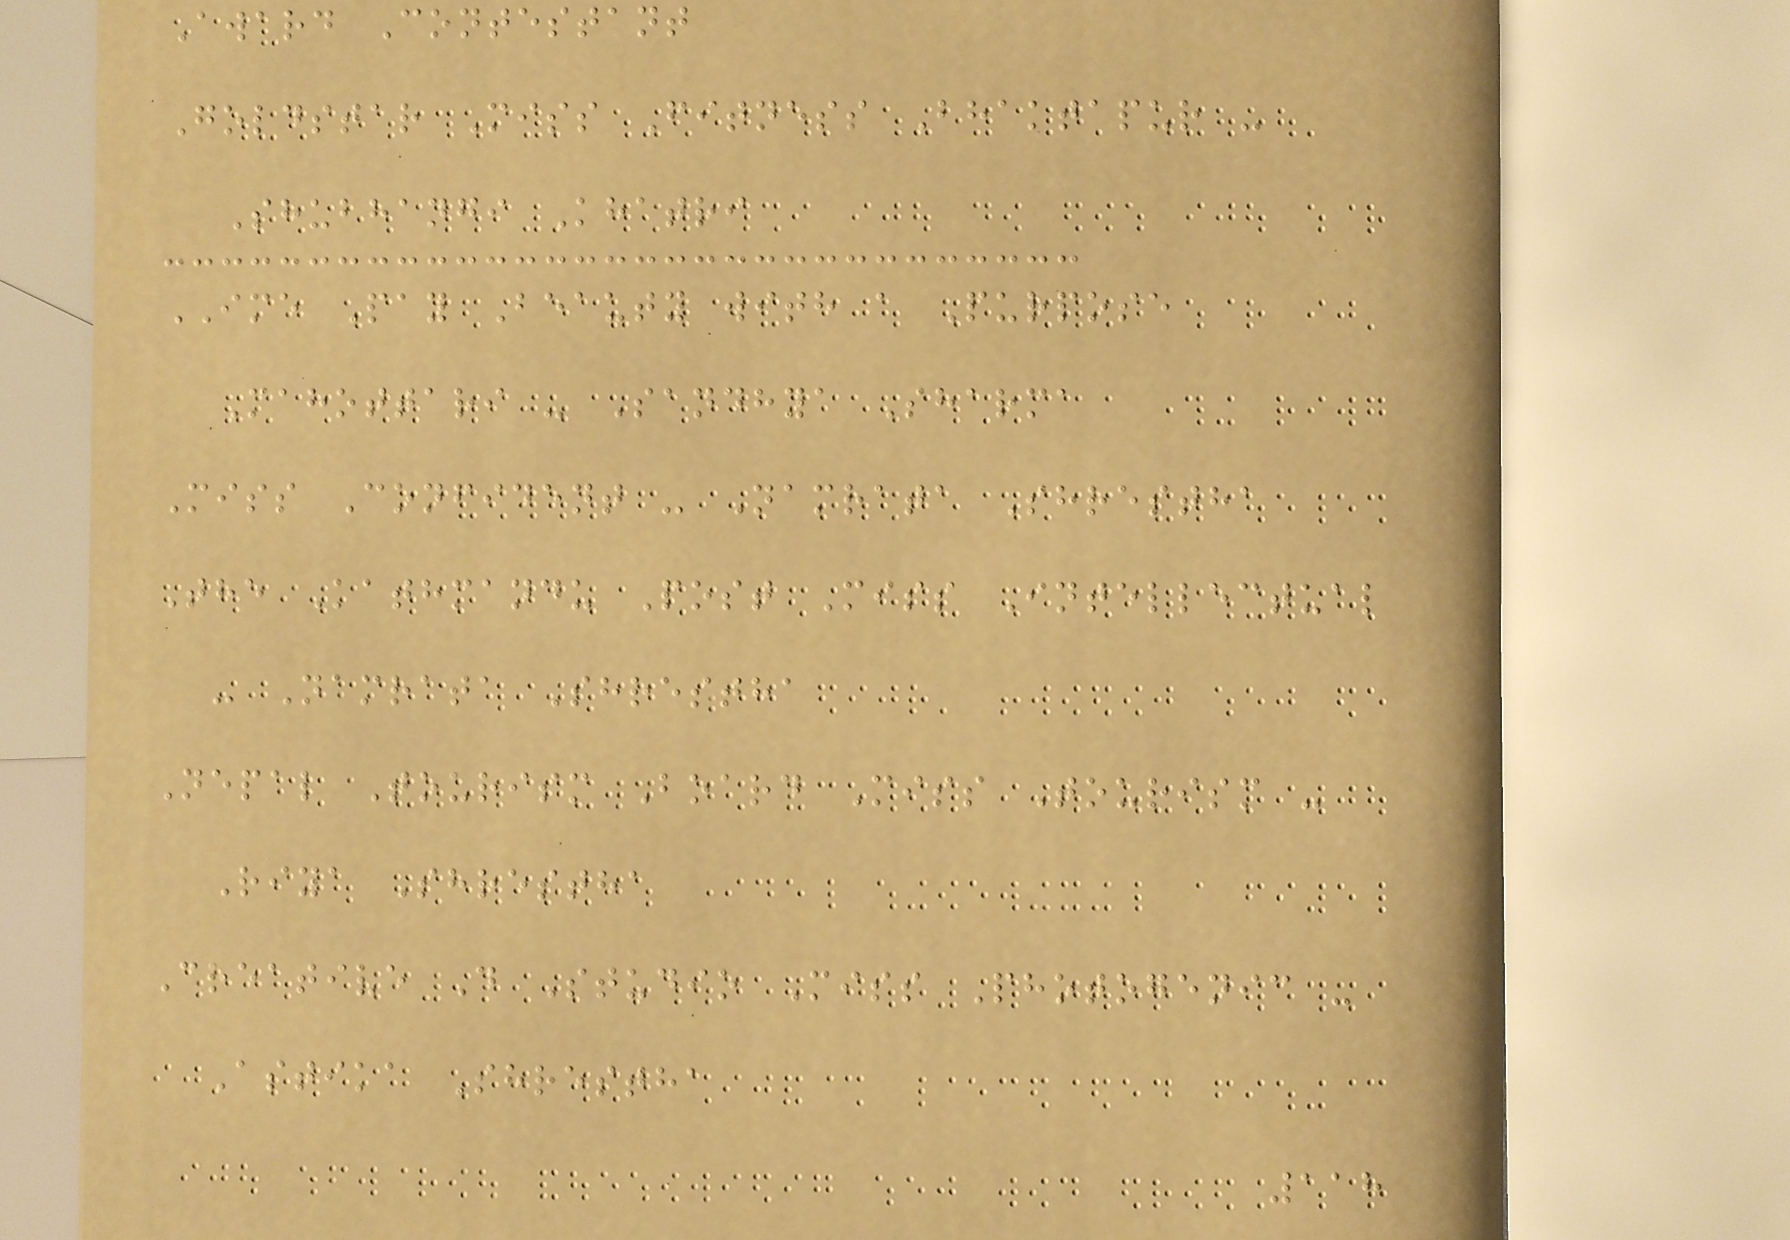Award Contestant
Goldstar Miss Fitness Bhaktapur -
Shubhangi Khatri
IME Pay Beauty with a Purpose
Mahottari - Sandhya Sharma
Miss Confident - Namrata Shrestha
The Kathmandu Post Miss Intellectual
- Namrata Shrestha
Nepal Tourism Board Miss Tourism -
Riya Shrestha
Creative D Studio Miss Photogenic -
Astika Shrestha
118
